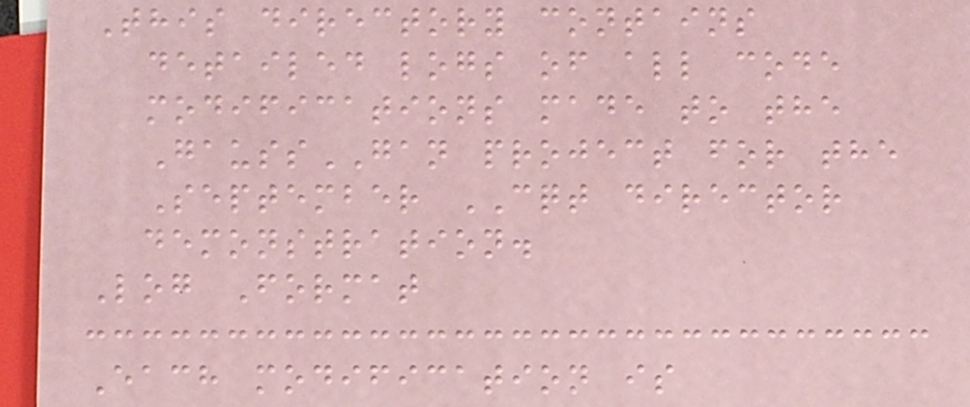This directory contains
detailed logs of all code
modifications made to the
GaussGAN project for the
September CQT director
demonstration.
Log Format
Each modification is
